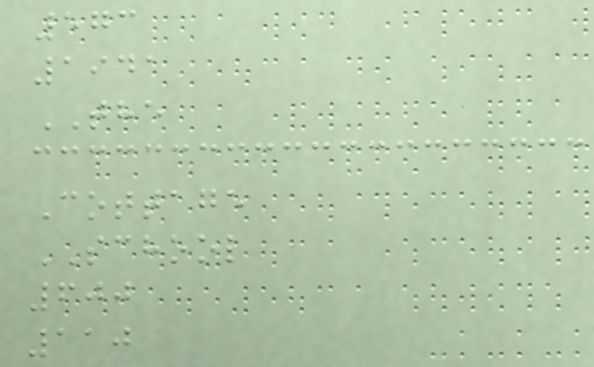573
1941
THE
Cottage
SCHOOL
600
110
